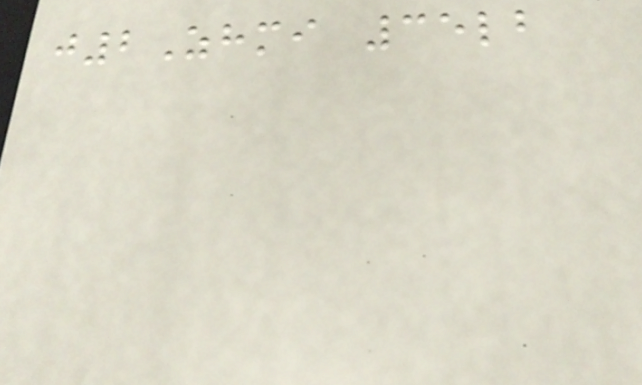j2Zhmi 35lb
